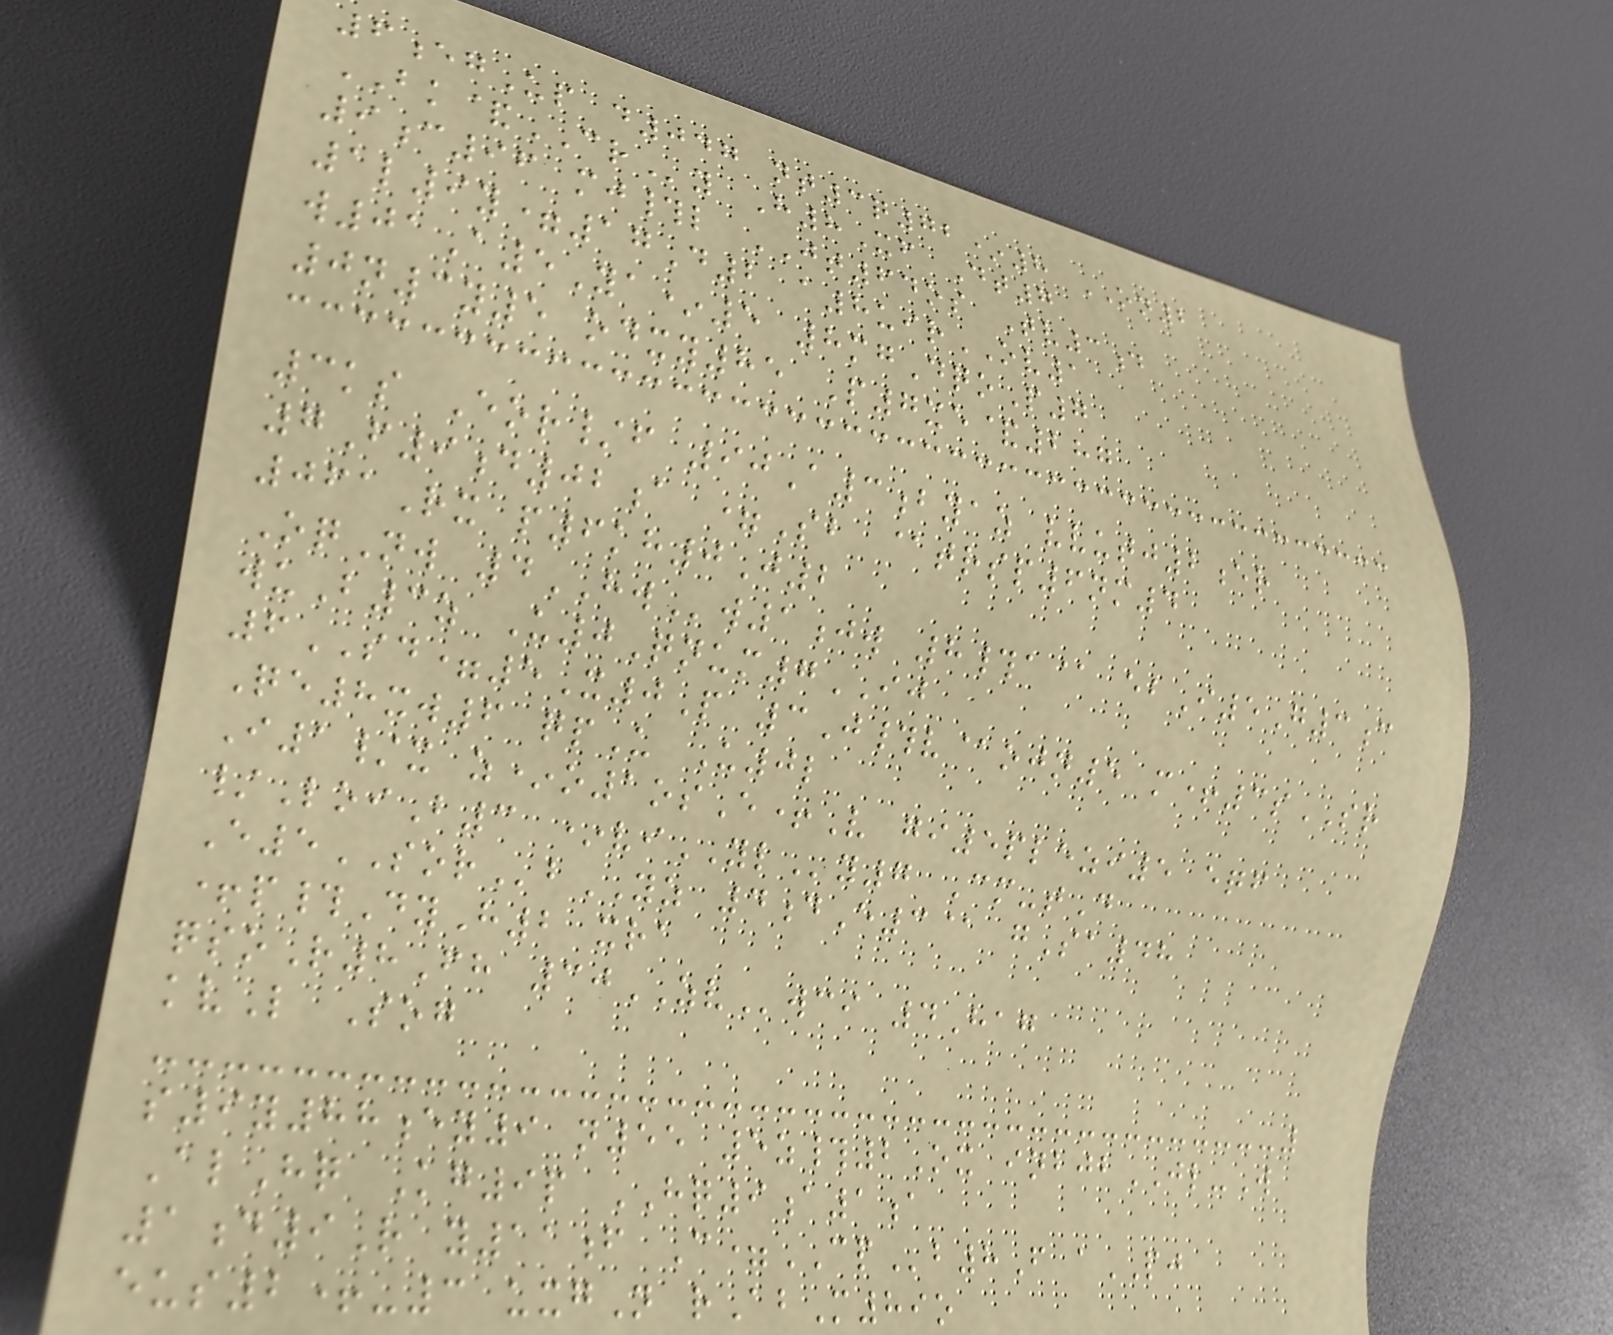6egUp d047 nt3q72*8 ON2
BK&CRy H8Xf Dt7
9c96 mj#l JT64os Tv3d
1l9y=17D2 a8uirOV1
w01A5Ya*5 8mgDqoP7
0n3y5 odxy85 P7xe&287
3ks Eor/f 90A3byaz vvutj2er
7F9d02a =Sb @trsp6nm4
061Rx p6kh0J2
OqNw 4HWw1jw 8#a@ ebI5G3c
wuB3z U0Qnum7IJ
6SD=5X0P 3J#v@ojn5 m+3sSR
Qe8xw6 qpU U0l
I1/x z*o1osE+V gi5plezi5 eqf
/LoiB3 *viYLy7 Cm-tD
E5SORbYZ 4dE3@ gSa48
+p#DyH2 xra
qsoR8Fh 30ZVwci 4Hag
kvL Sog
s9y88ey9 n55 5z#2Ox inbjbJL-W
AlHq Kg9p HQ9a1a
1d9R y11f C=CPb8F aPJ
eus2+-3 uxgN rAbM89o
